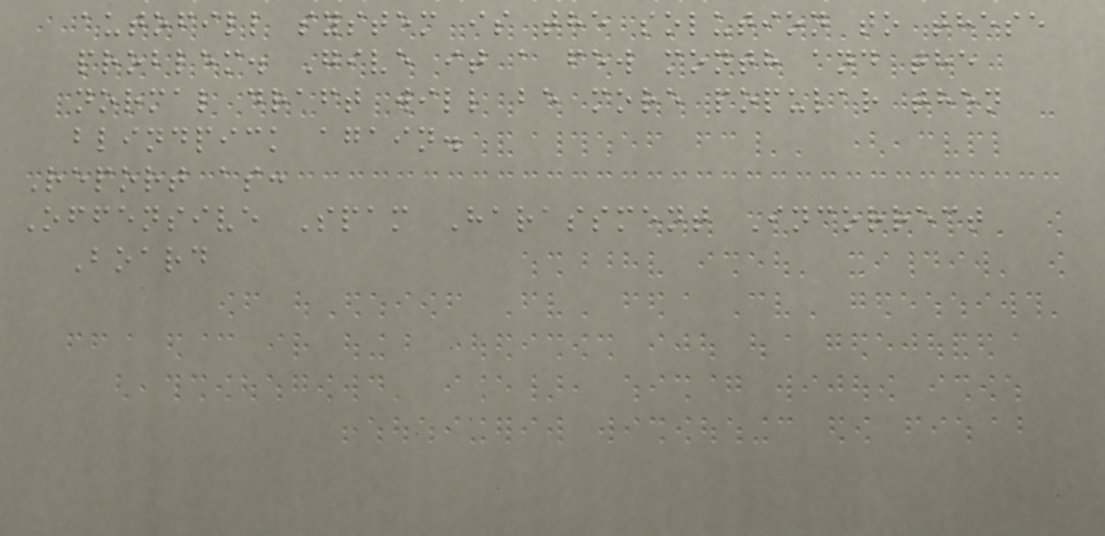autofill system is the solution to these
problem. Give it a few month and the
normal draft will be more popular then
blindpick again.
Report as:
Offensive Spam Harassment Incorrect
Board
